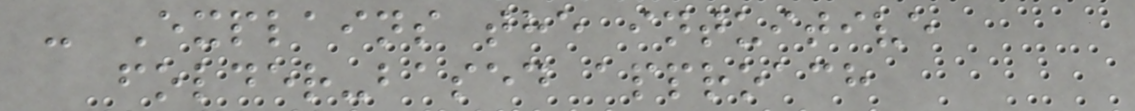- Explains the intuitive
folder-based approach
